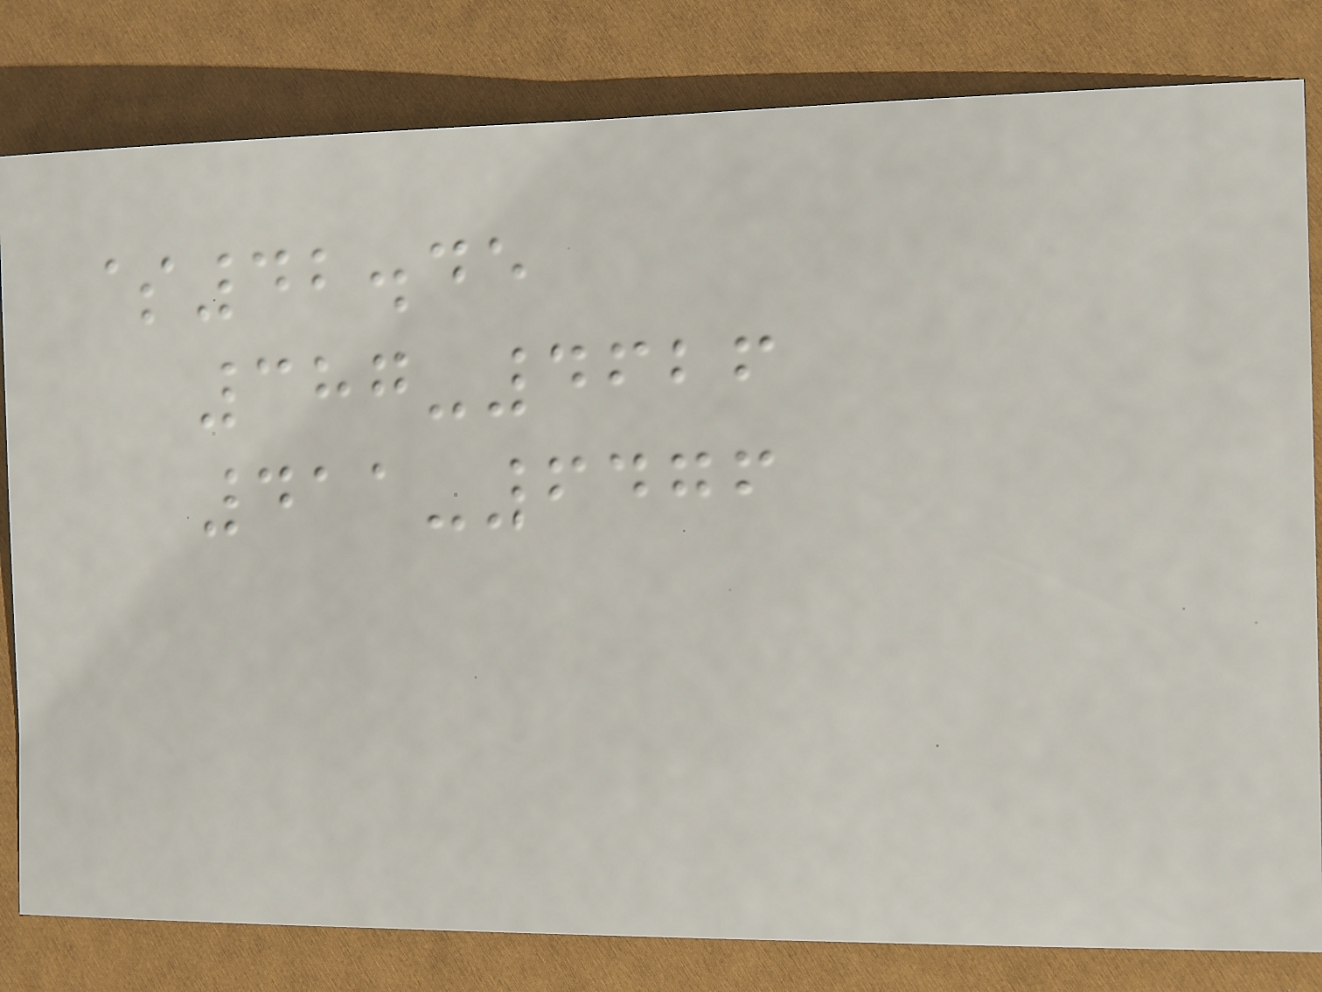$42.45
387-4626
411-6476
